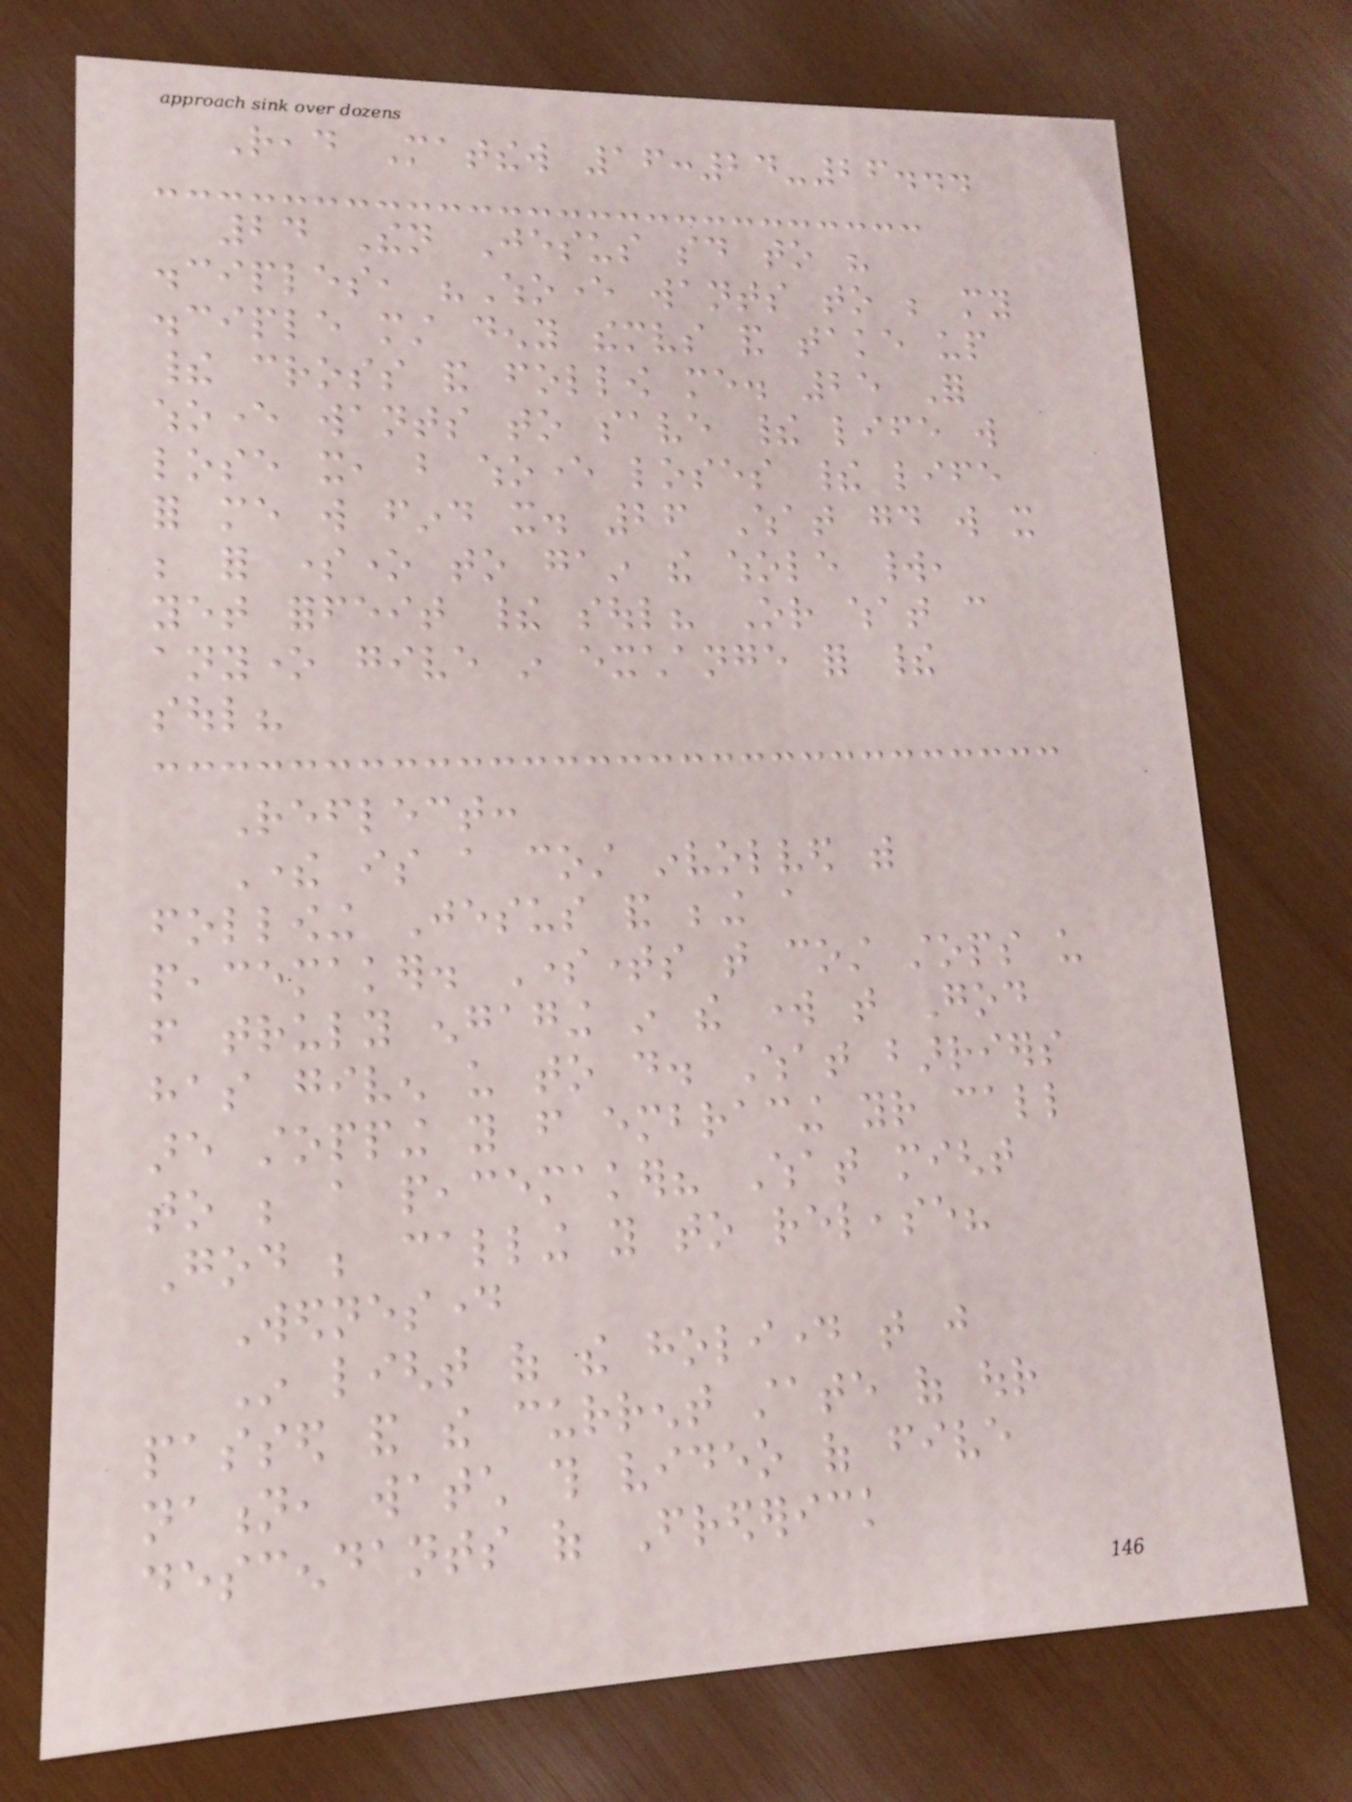Read Matthew 16:24-26...
24 Then Jesus said to his
disciples, "Whoever wants to be my
disciple must deny themselves and take up
their cross and follow me. 25 For
whoever wants to save their life will
lose it, but whoever loses their life
for me will find it. 26 What good will it
be for someone to gain the whole world,
yet forfeit their soul? Or what can
anyone give in exchange for their
soul?
Reflect:
There is a cost involved with
following Jesus and being a
peacemaker. Sometimes that cost stops us
from truly engaging in the work that God
has given us to do. What barriers
are stopping you from embracing your call
to be a peacemaker? What might
God be calling you to release?
Wednesday
In light of the holiday that just
passed and the current state of our
nation, watch this video of five
descendants of Frederick
